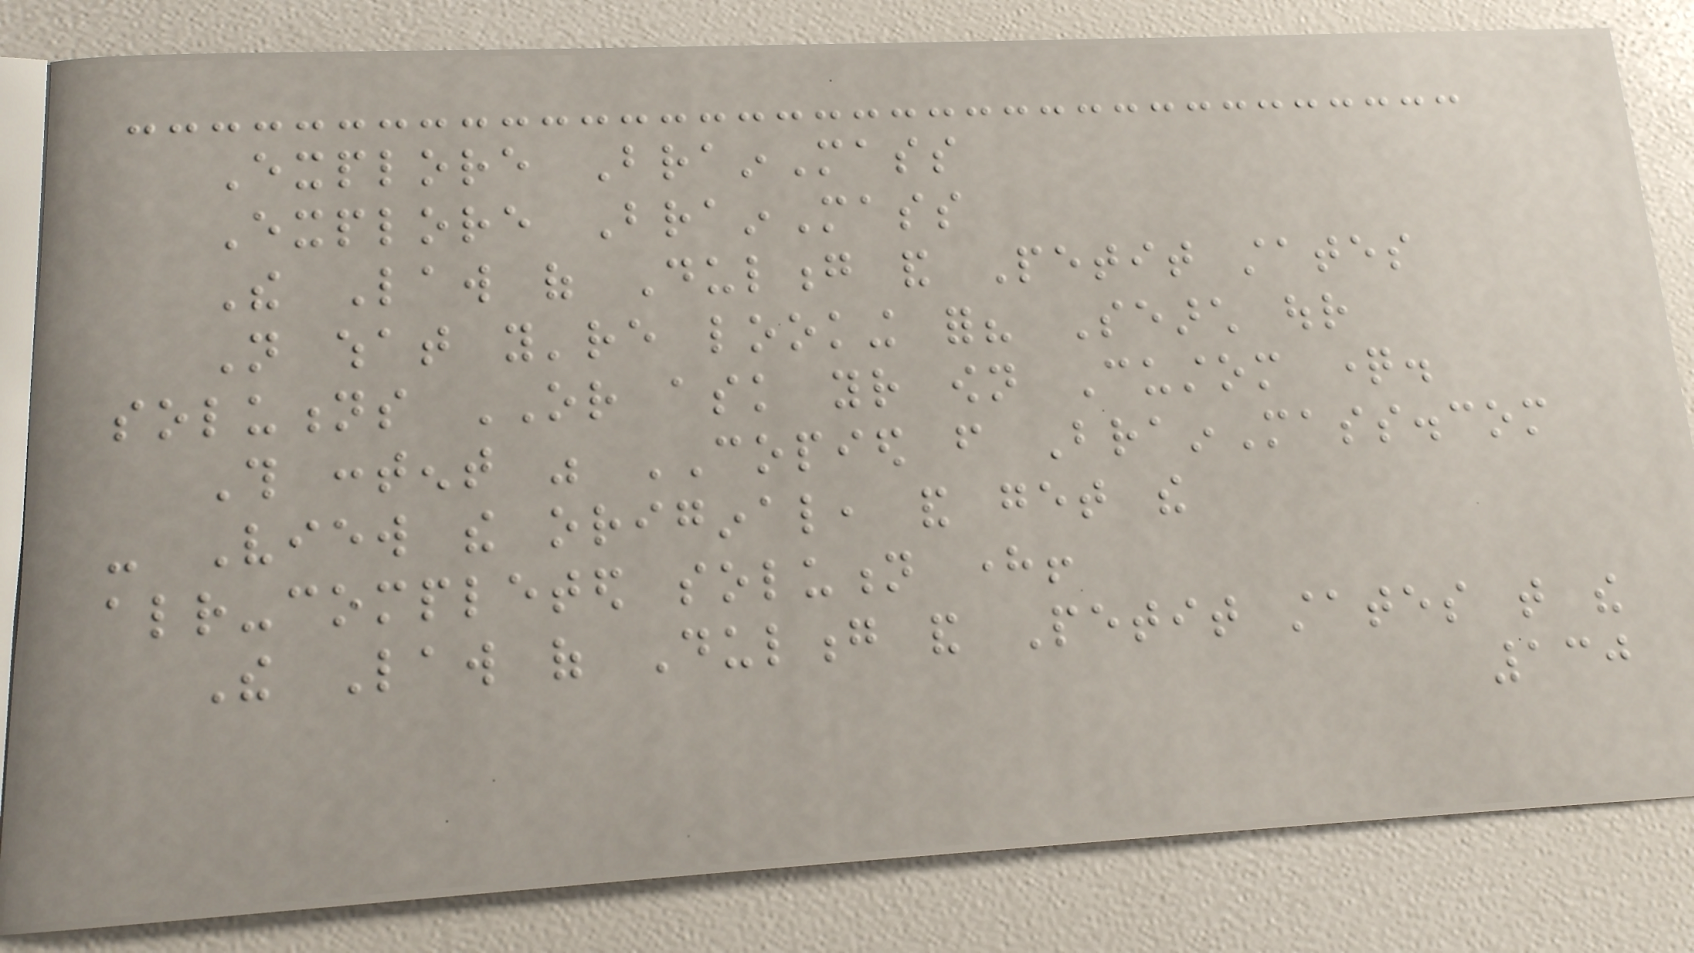Explore BrainMass
Explore BrainMass
The Law of Dulong and Petit states
Not what you're looking for? Search our
solutions OR ask your own Custom question.
This content was COPIED from BrainMass.com
- View the original, and get the
already-completed solution here!
The Law of Dulong and Petit states that the
130
